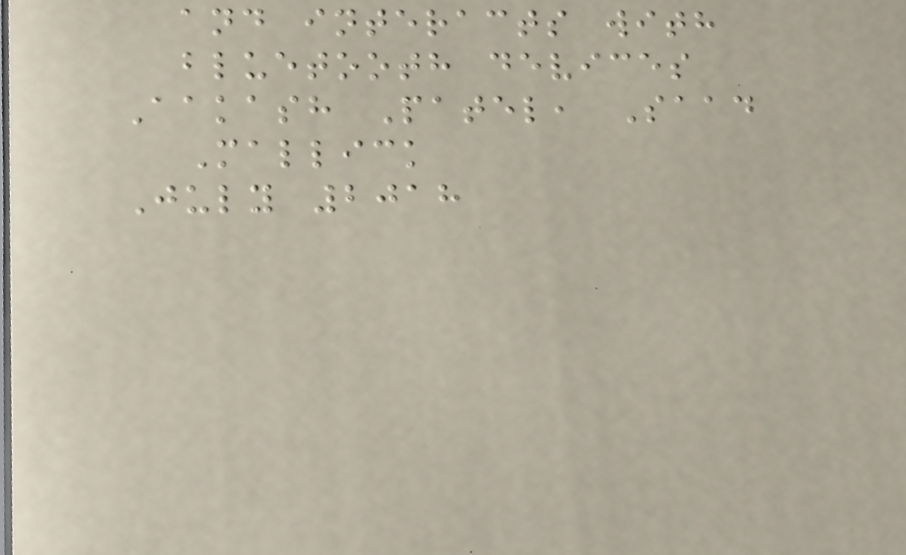and interacts with
bluetooth devices
Aakash Patel, Saad
Mallick
July 2018
